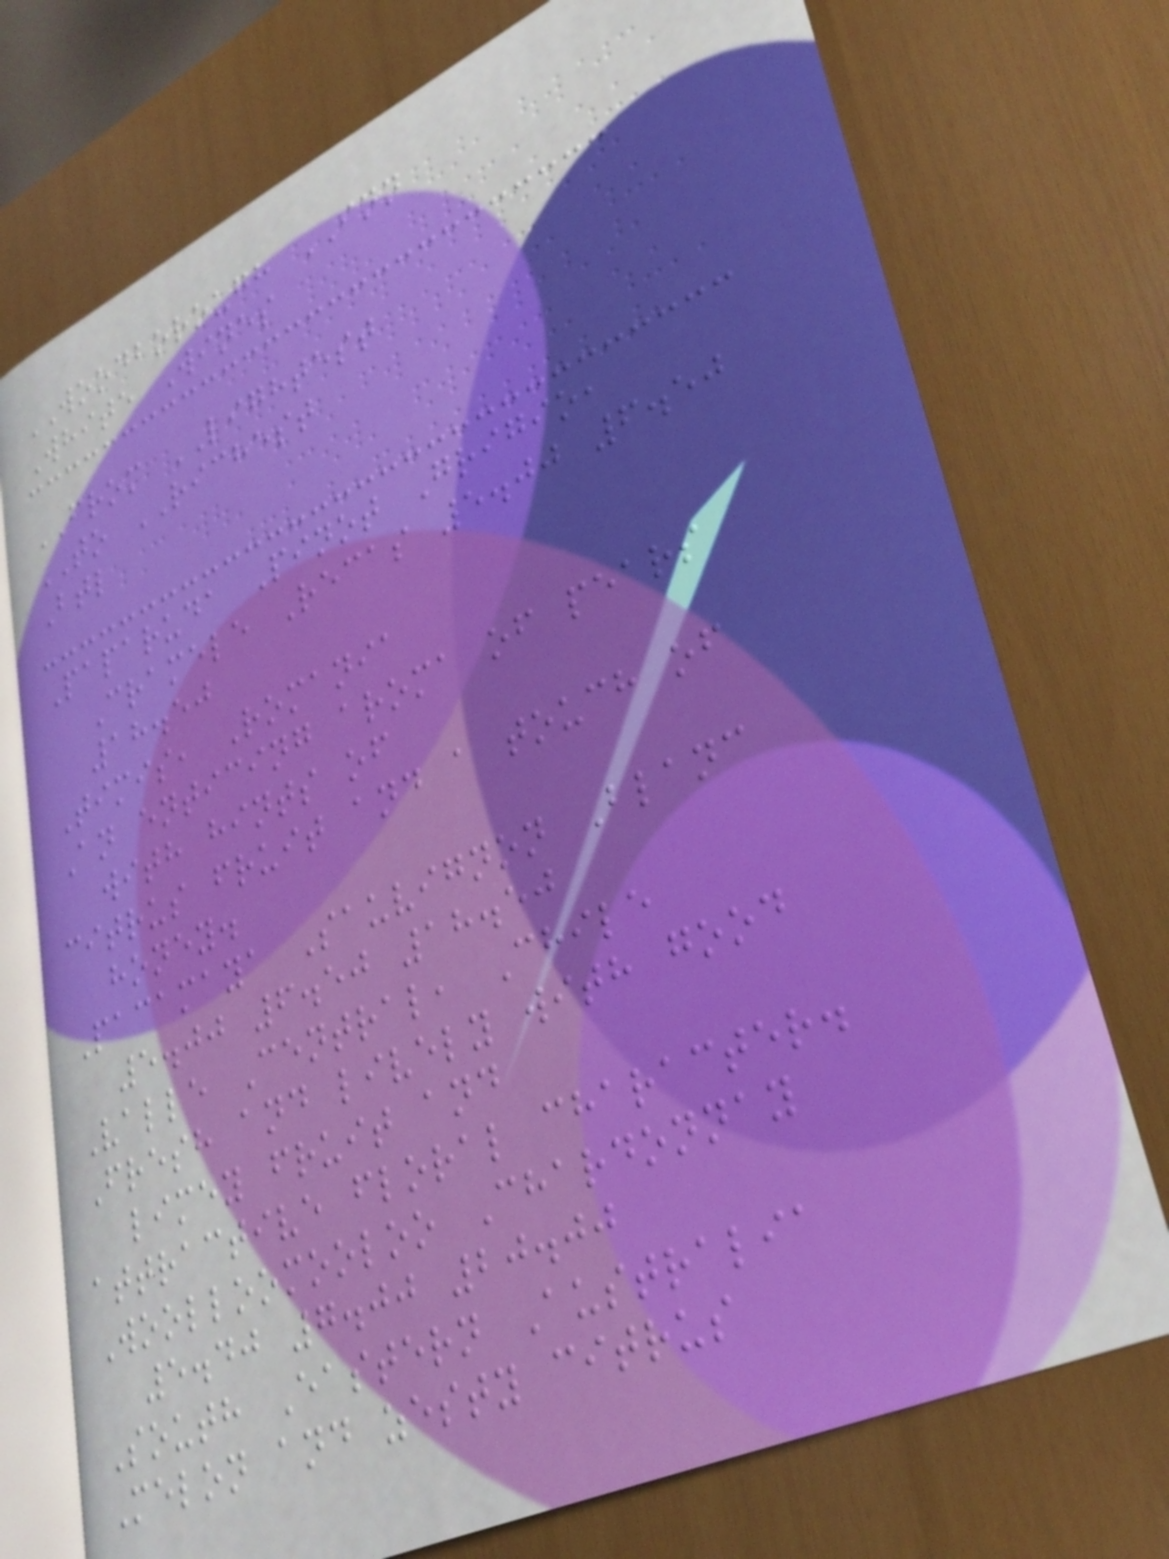WOODBOROUGH INN
White Wines
FROM LIGHTEST
TO RICHEST
Btl
Paparuda Pinot Grigio,
Cramele Recas 5.00 6.50
18.50
Timis, Romania
An enticing aroma of pears
with hints of
citrus fruit and a touch of
honey.
Pacamaya Sauvignon Blanc
5.00 6.50 18.50
Valle Central, Chile
Fresh and lively with good
limey fruit and
attractive floral character.
Woolloomooloo Chardonnay
5.40 7.00 20.00
South Eastern Australia
Melon and zesty citrus
